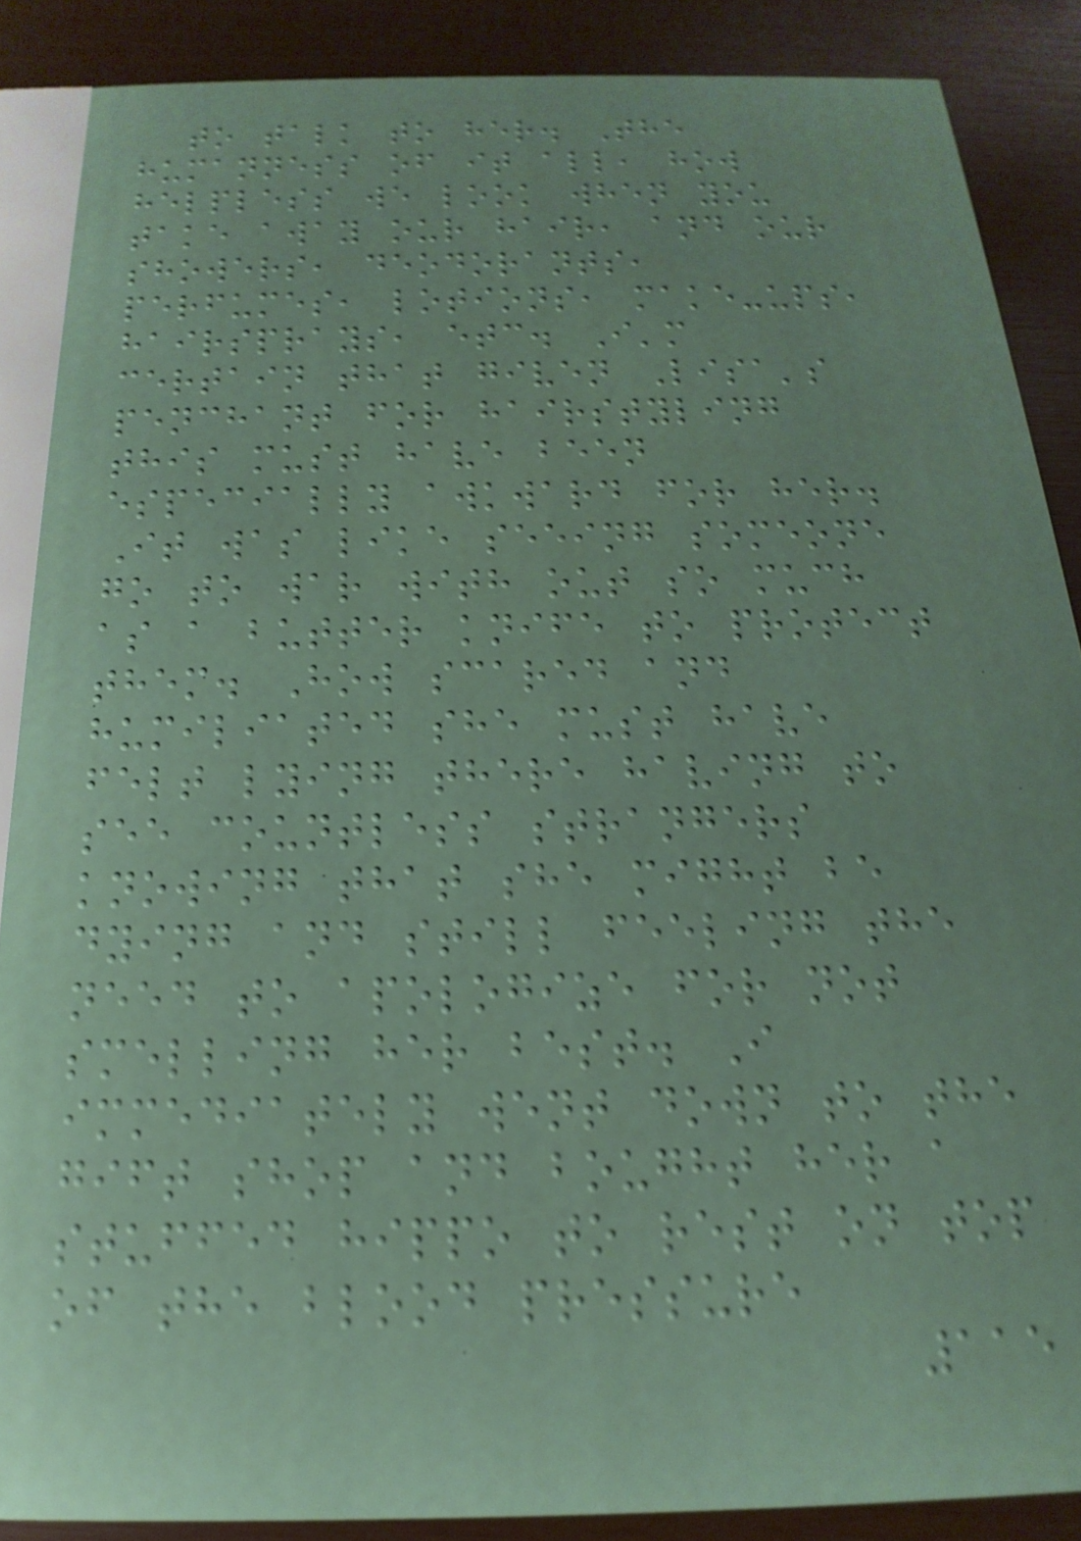to talk to her. The
humanness of it all, how
helpless we look when you
take away our hair, and our
showers, deodorants,
perfumes, lotions, make-ups,
hairsprays, etc. I'm
certain that given Lisa's
penchant for hairstyling
this must have been
especially awkward for her.
It was like seeing someone
go to war with out so much
as a butter knife to protect
them. How scared and
humiliated she must have
felt lying there having to
see countless strangers
knowing that she might be
dying and still feeling the
need to apologize for not
smelling her best. I
immediately went down to the
gift shop and bought her a
stuffed hippo to rest on top
of the blood pressure
115
